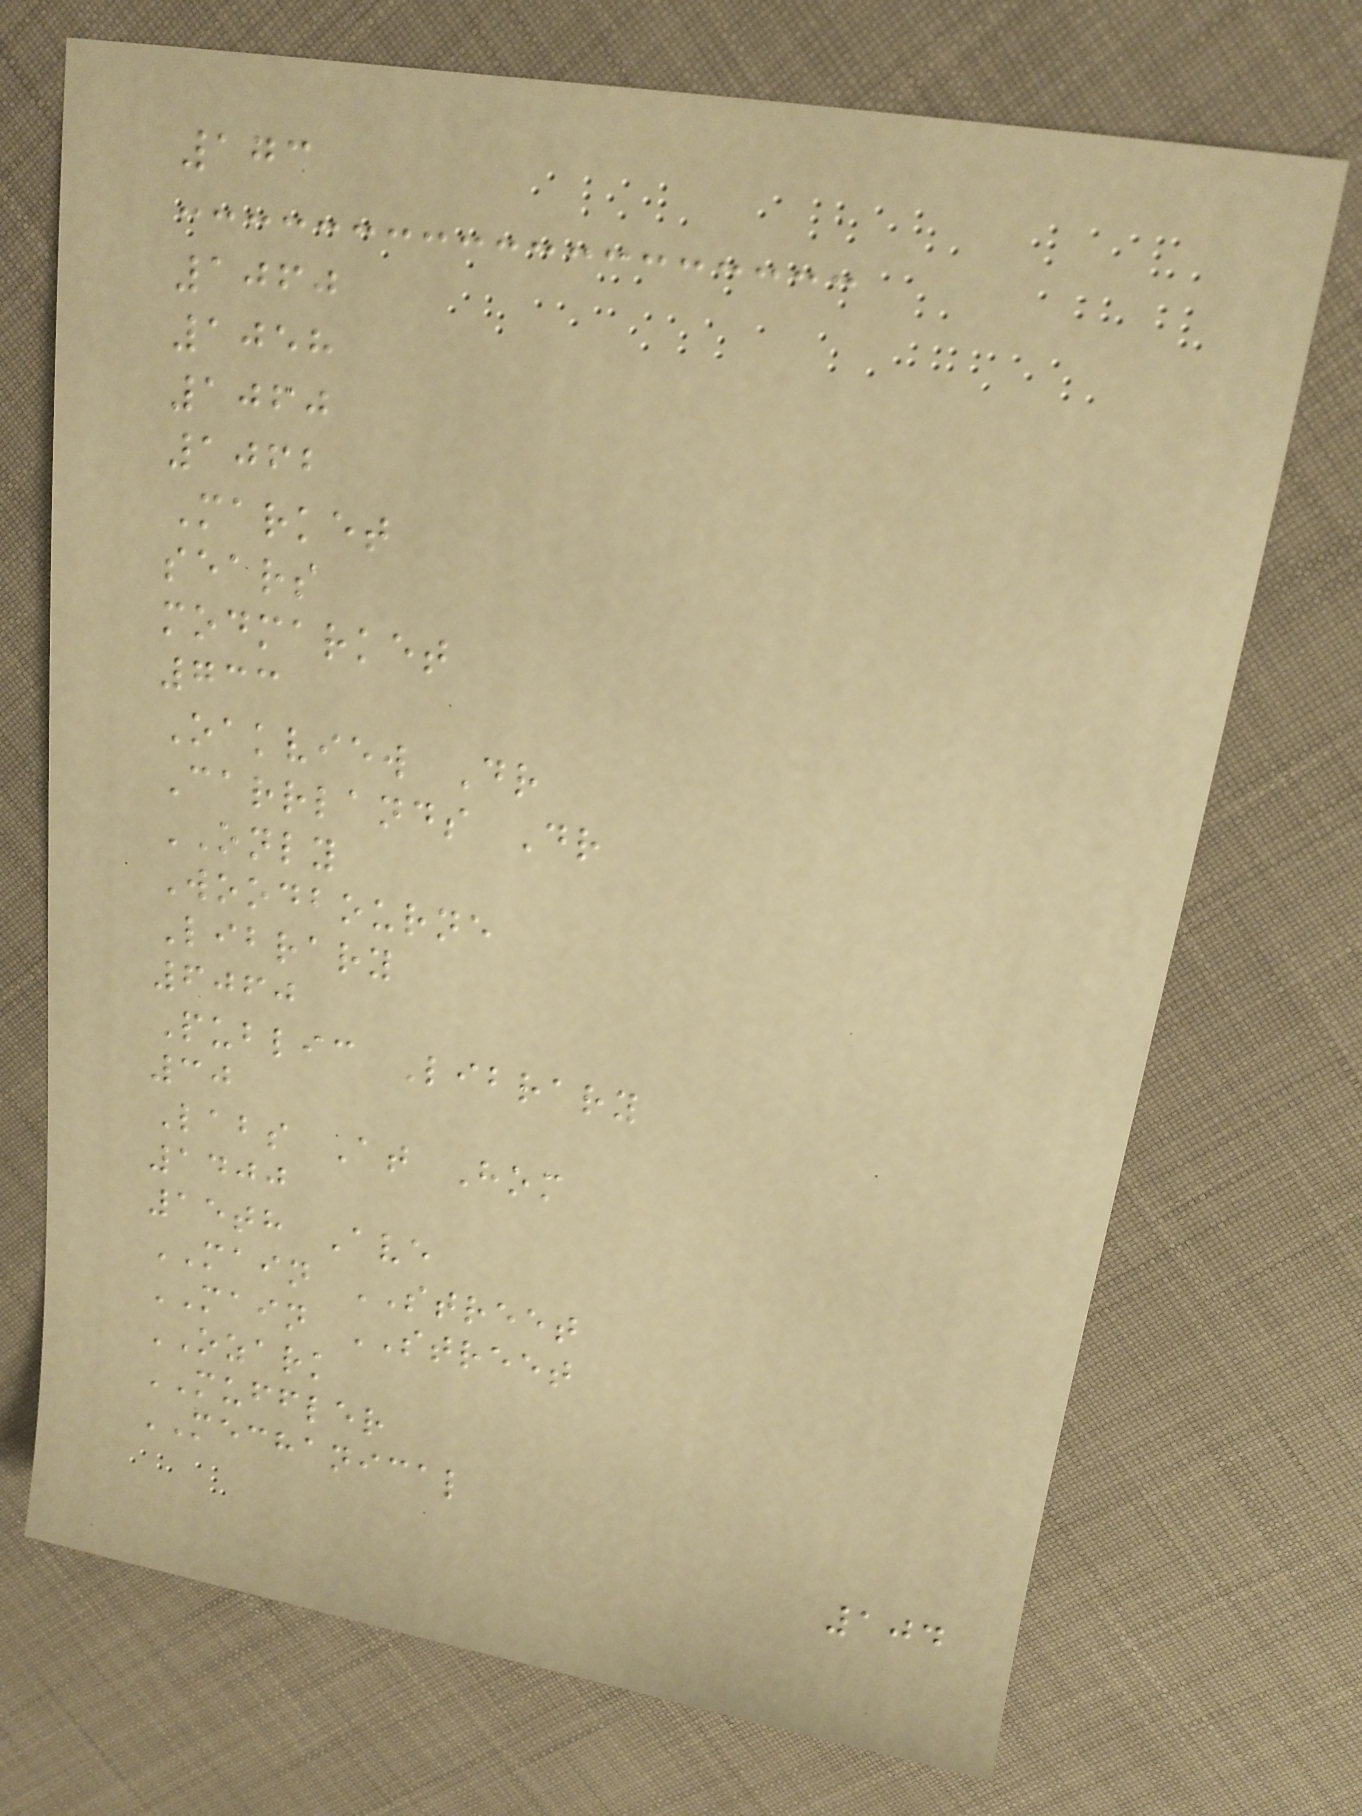173
1060
1058
1060
1062
Market
sears
modmarket
733
Oakview Dr
Carrlands Dr
ONLY
Woodbourne
Library
6060
Public Library
30
Labs At Hom
1400
15th Ave
MAIN STREET
MAIN STREET
OZARK
MUFFLER
MECHANICAL
104
